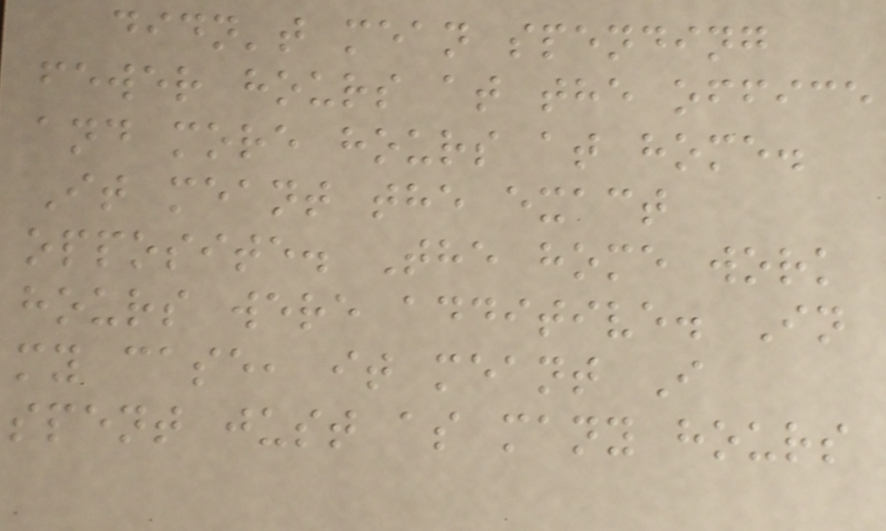didn't mean spending
fewer hours at the office
and more hours at home.
It meant the exact
opposite. The home work
hours were additive. In
my case, it meant I
spent just as many hours
